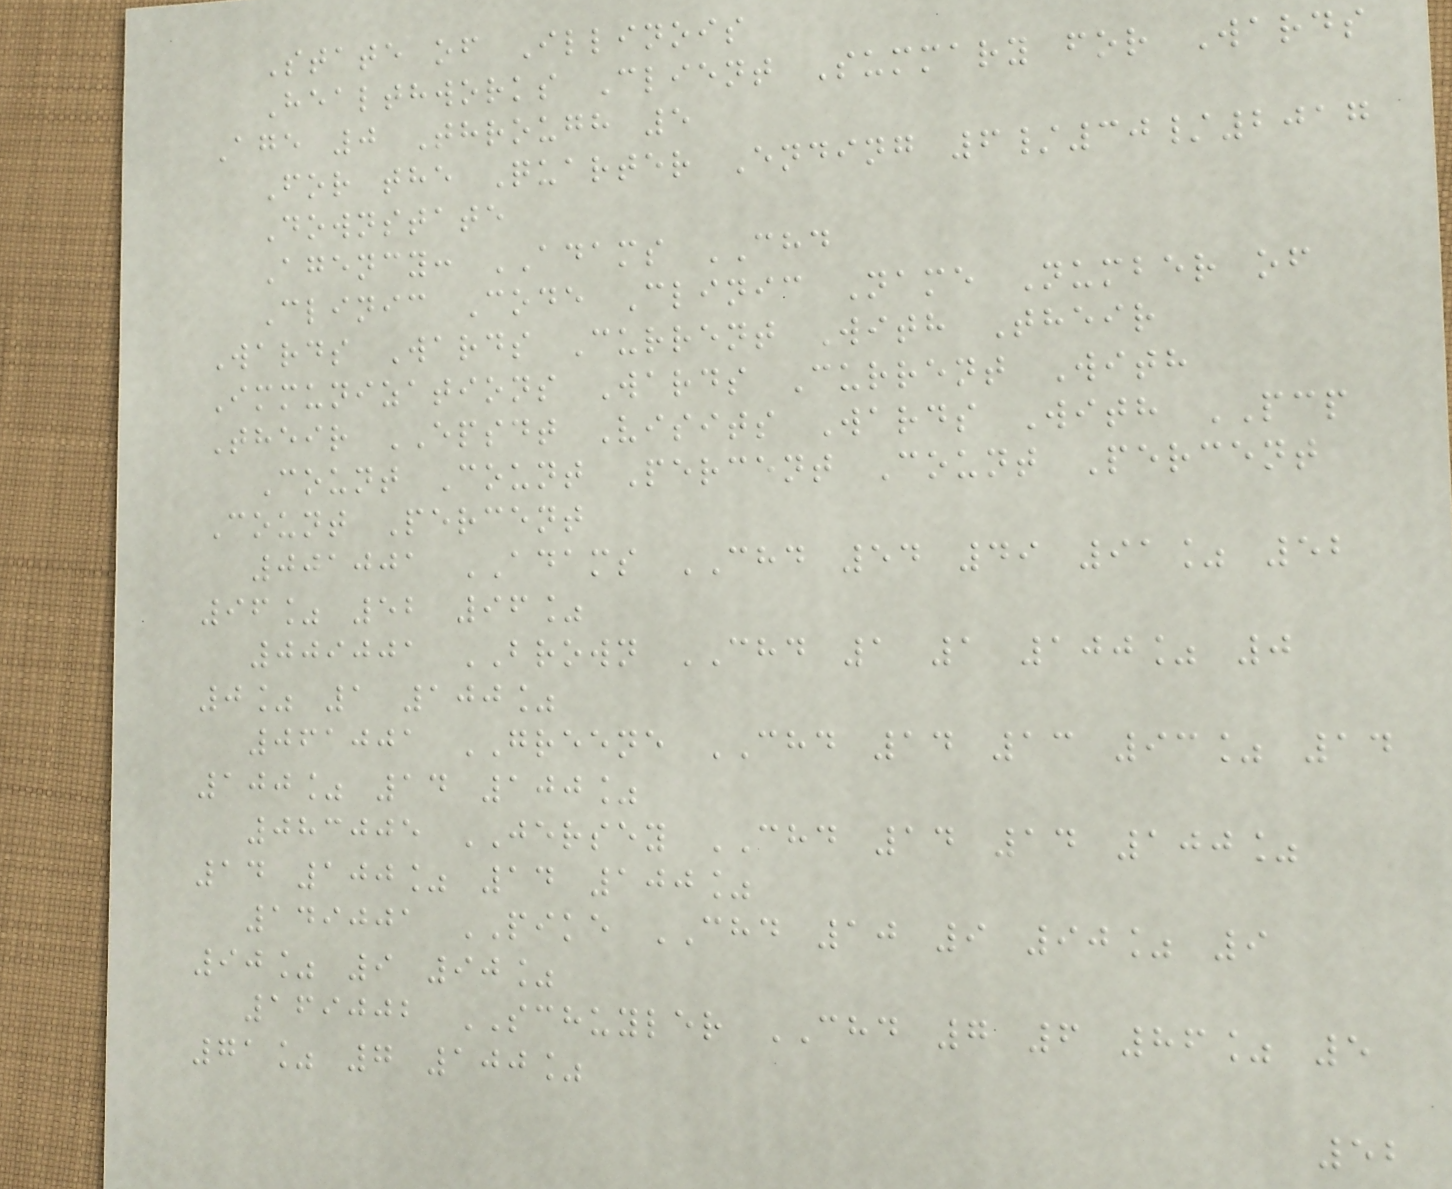State of Illinois
Healthworks Client Summary for Wards
Age 0 Through 5
For the Quarter Ending 6/30/2017
Downstate
Agency: ADAMS CHD
Clinic Code Clinic Name Number of
Wards Wards Current With Their
Immunizations Wards Current With
Their EPSDT Visits Wards With PCP
Count Count Percent Count Percent
Count Percent
001001 ADAMS CHD 54 49 91% 52
96% 52 96%
009001 BROWN CHD 1 1 100% 0
0% 1 100%
061001 GREENE CHD 14 13 93% 14
100% 14 100%
083005 JERSEY CHD 14 14 100%
14 100% 14 100%
149001 PIKE CHD 10 9 90% 9
90% 9 90%
169002 SCHUYLER CHD 7 6 86% 5
71% 7 100%
52
